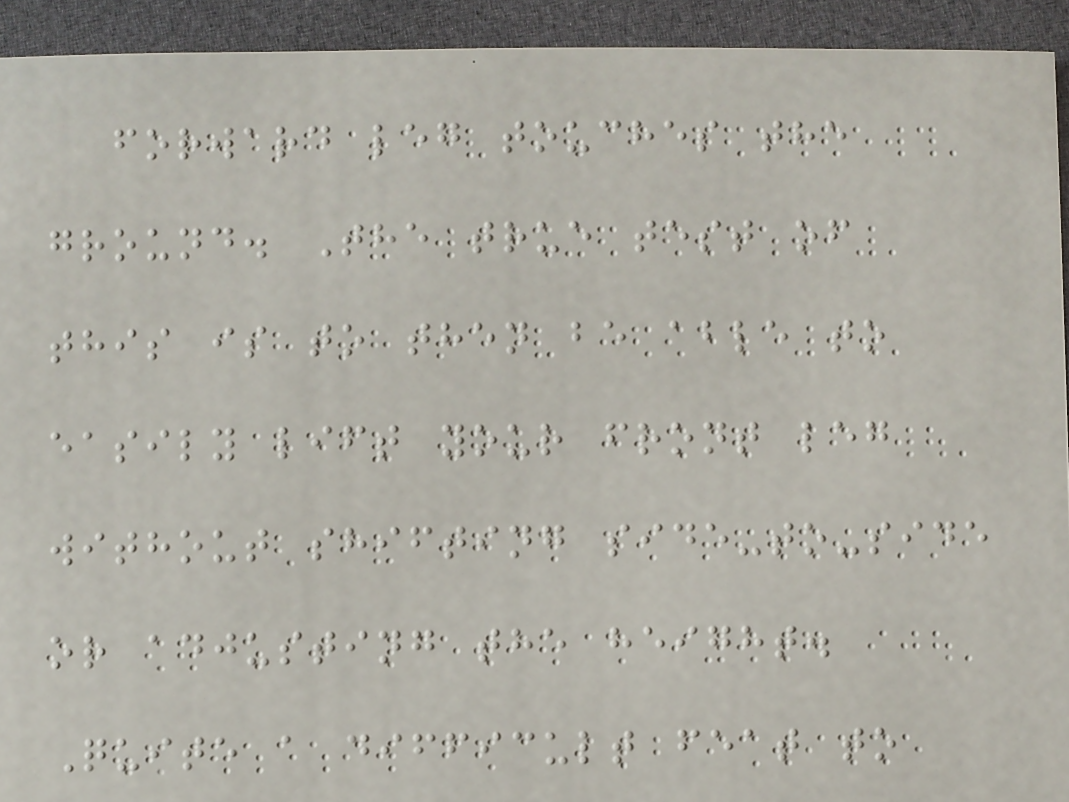forward leg touches the
ground. The true test of
this is to then be able to
easily lift your front leg
without shifting side-to-side
or adjusting the height.
Quite a difficult feat to
